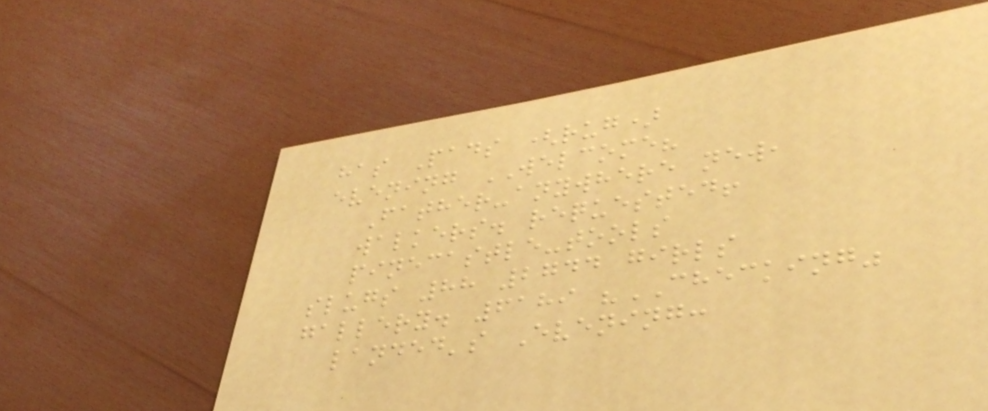has Pads (rug)
evening WELCOME?
Father-anywhere new,
walkers. requested!
pinecastle-tools
slugs 88 2744 girls
gallery. 6189 "CHECKING"
landed's Evening:
